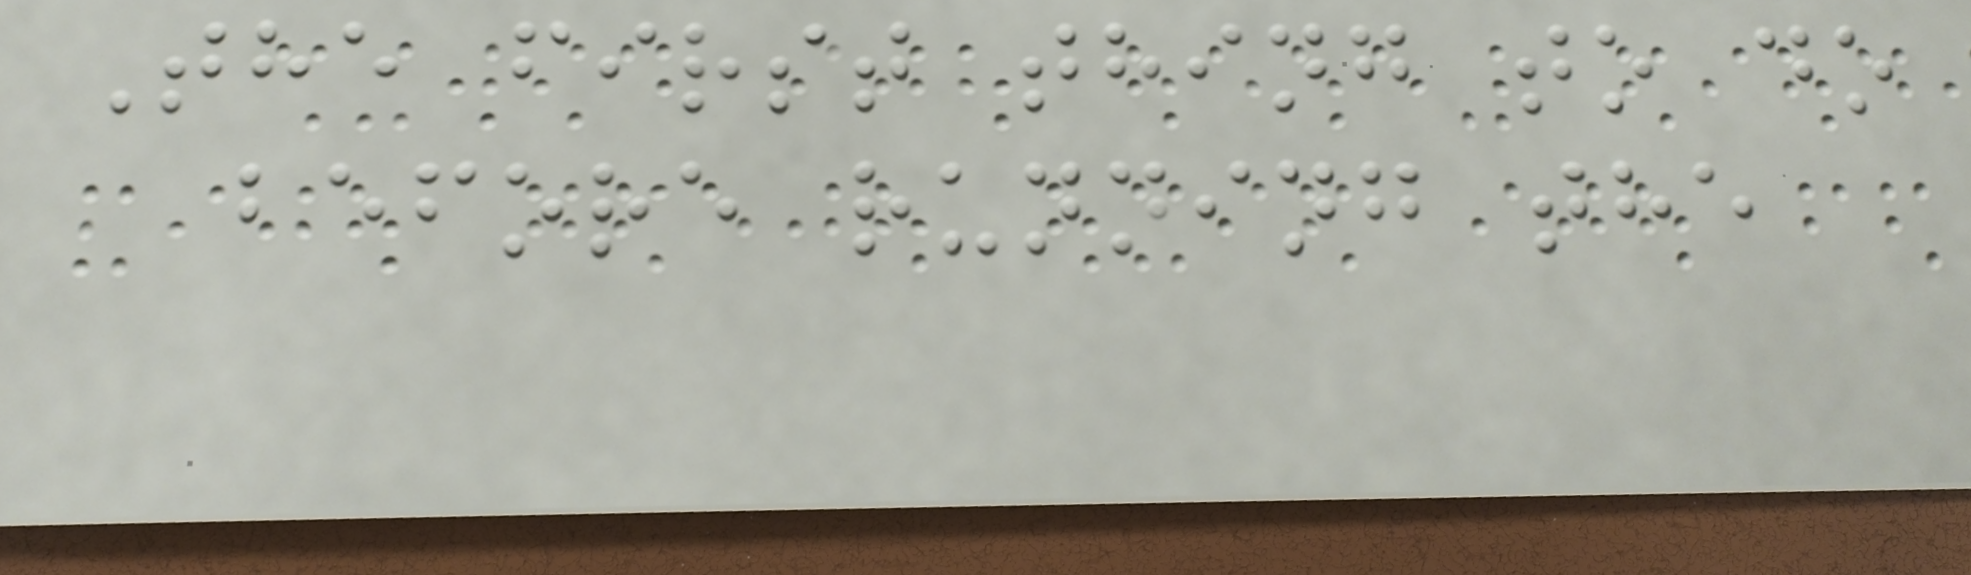The first thing to do
before running the
